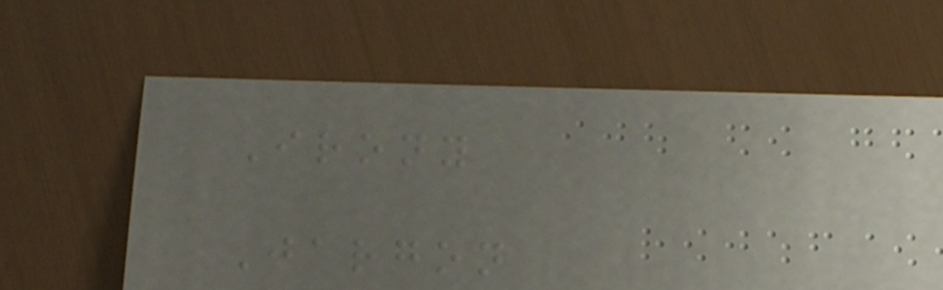Irony
Jargon
